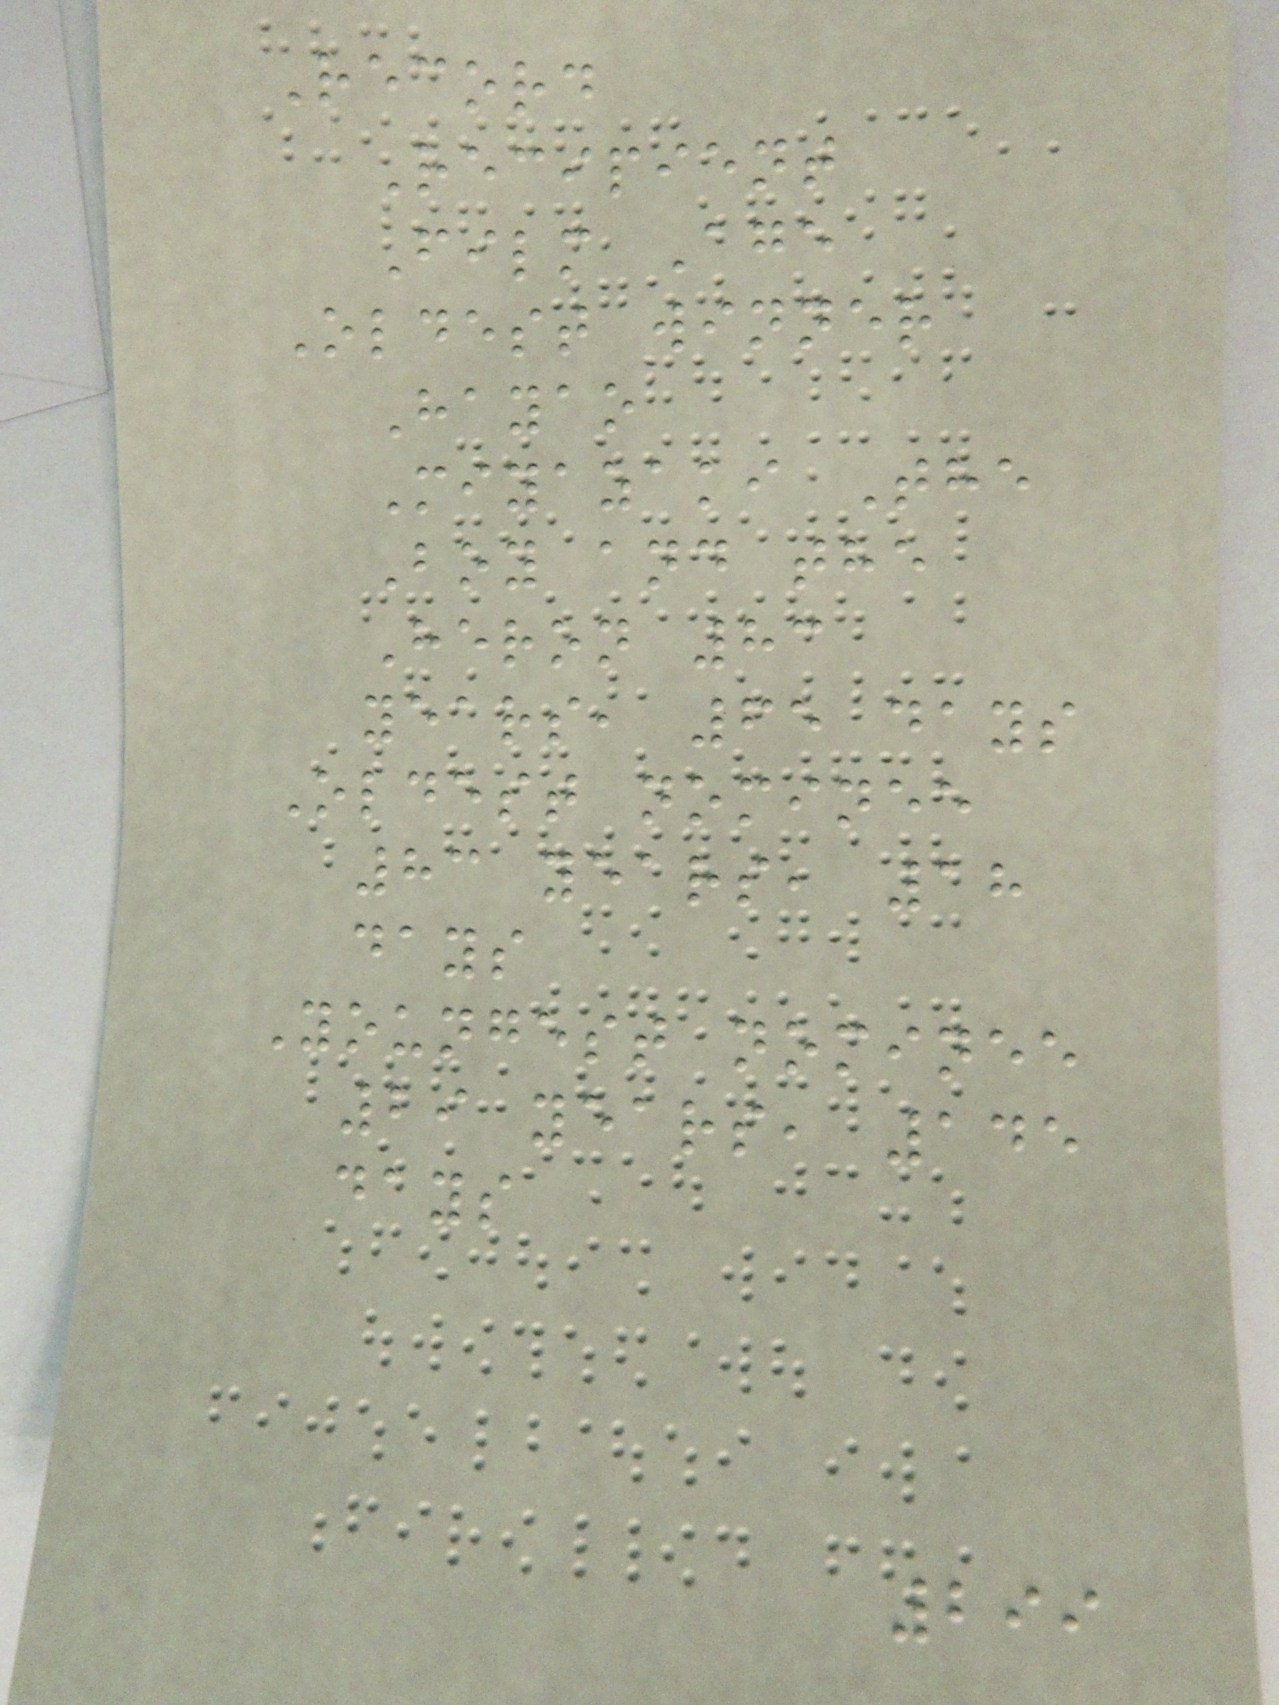Record
Recipient
Film Age
Oldest winner
Hayao
Miyazaki The
Boy and the
Heron 83
years, 65 days
Oldest nominee
83 years, 18
days
Youngest nominee
29 years, 145
days
299
